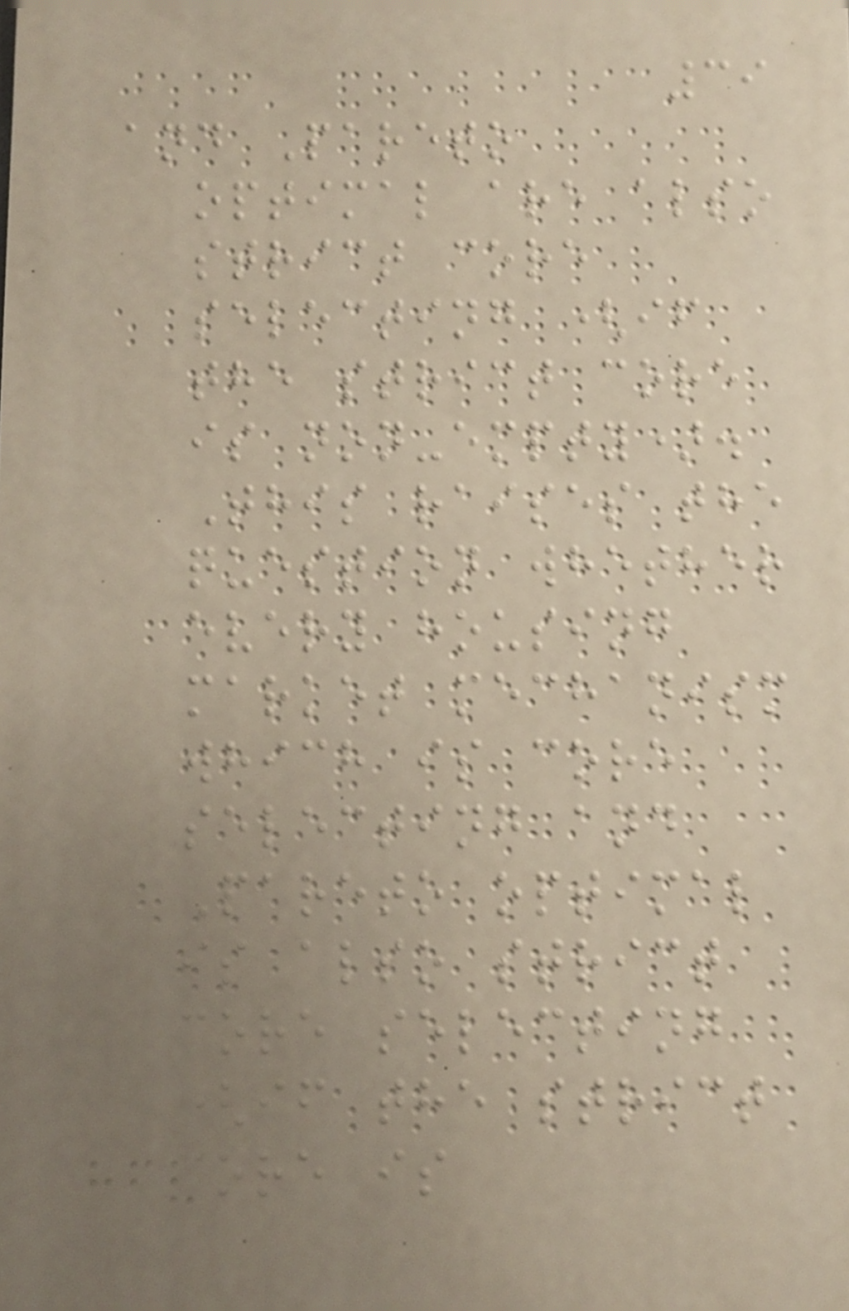39
and Pareto
optimal are also
strict core
selecting (if
the strict core
is non-empty).
This raises the
question whether
every housing
market mechanism
which is core
selecting and
Pareto optimal
is also strict
core selecting
(if the strict
core is
